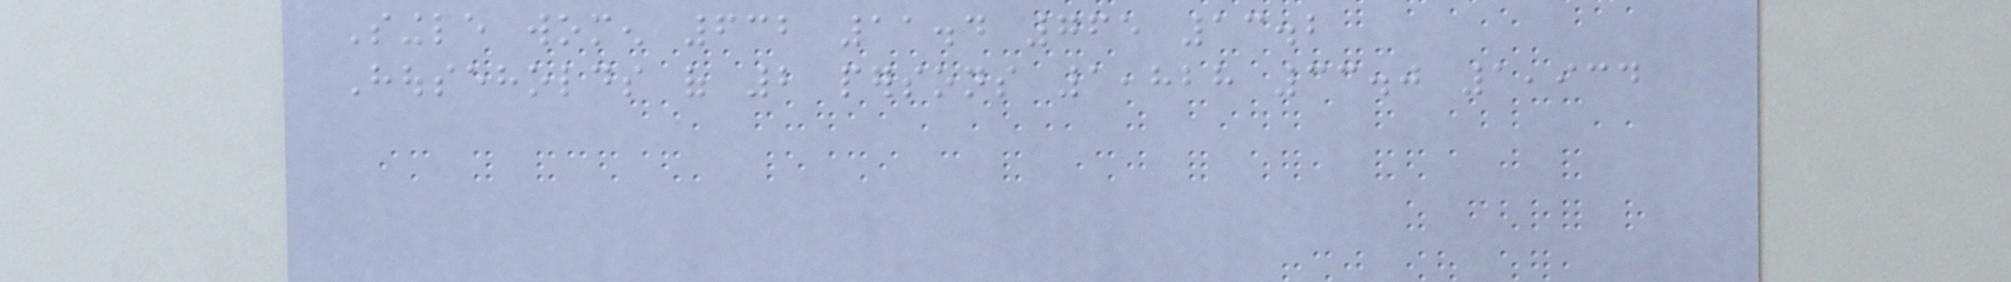Single women 632 11.4 765 13.2
Households of 2 persons 1,828 33.0 1,934
